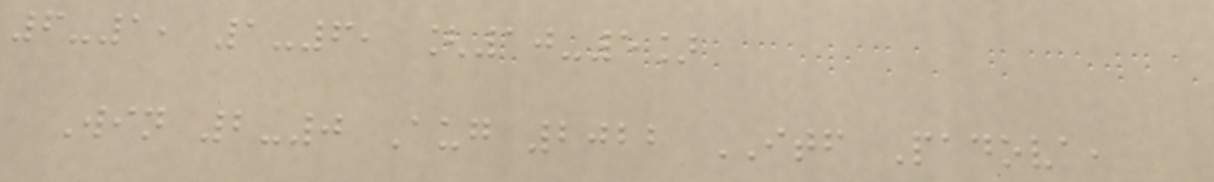6-1, 1-6, [10-5]
Win 2-0 Aug 2022 ITF Padova,
